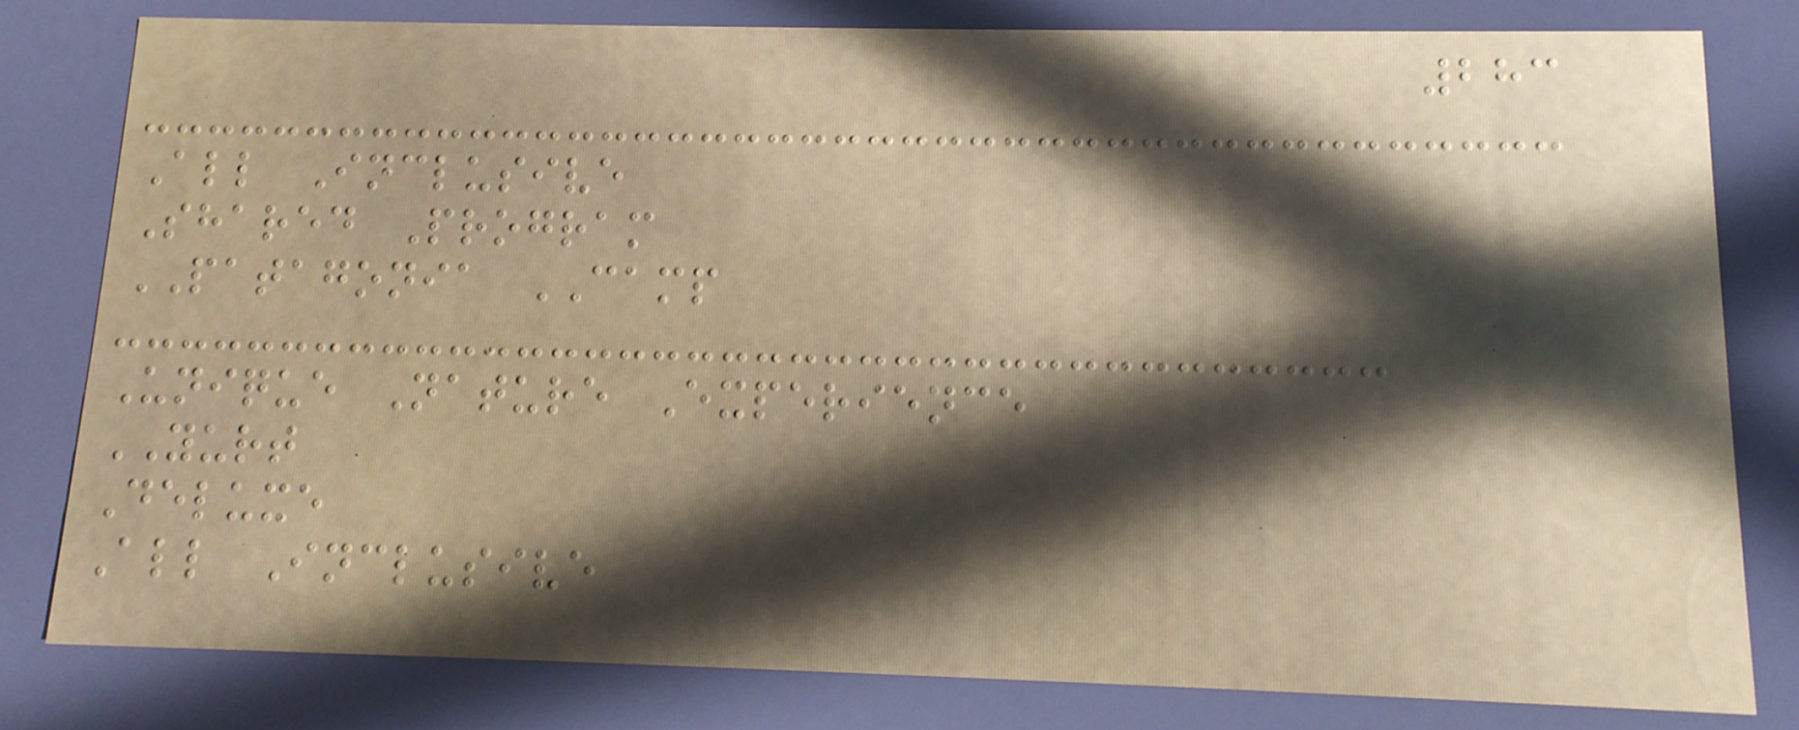283
All Inclusive
Shared Program
PATAGONIA CAMP
Unique Nature Experience
YURT
Deluxe
All Inclusive
